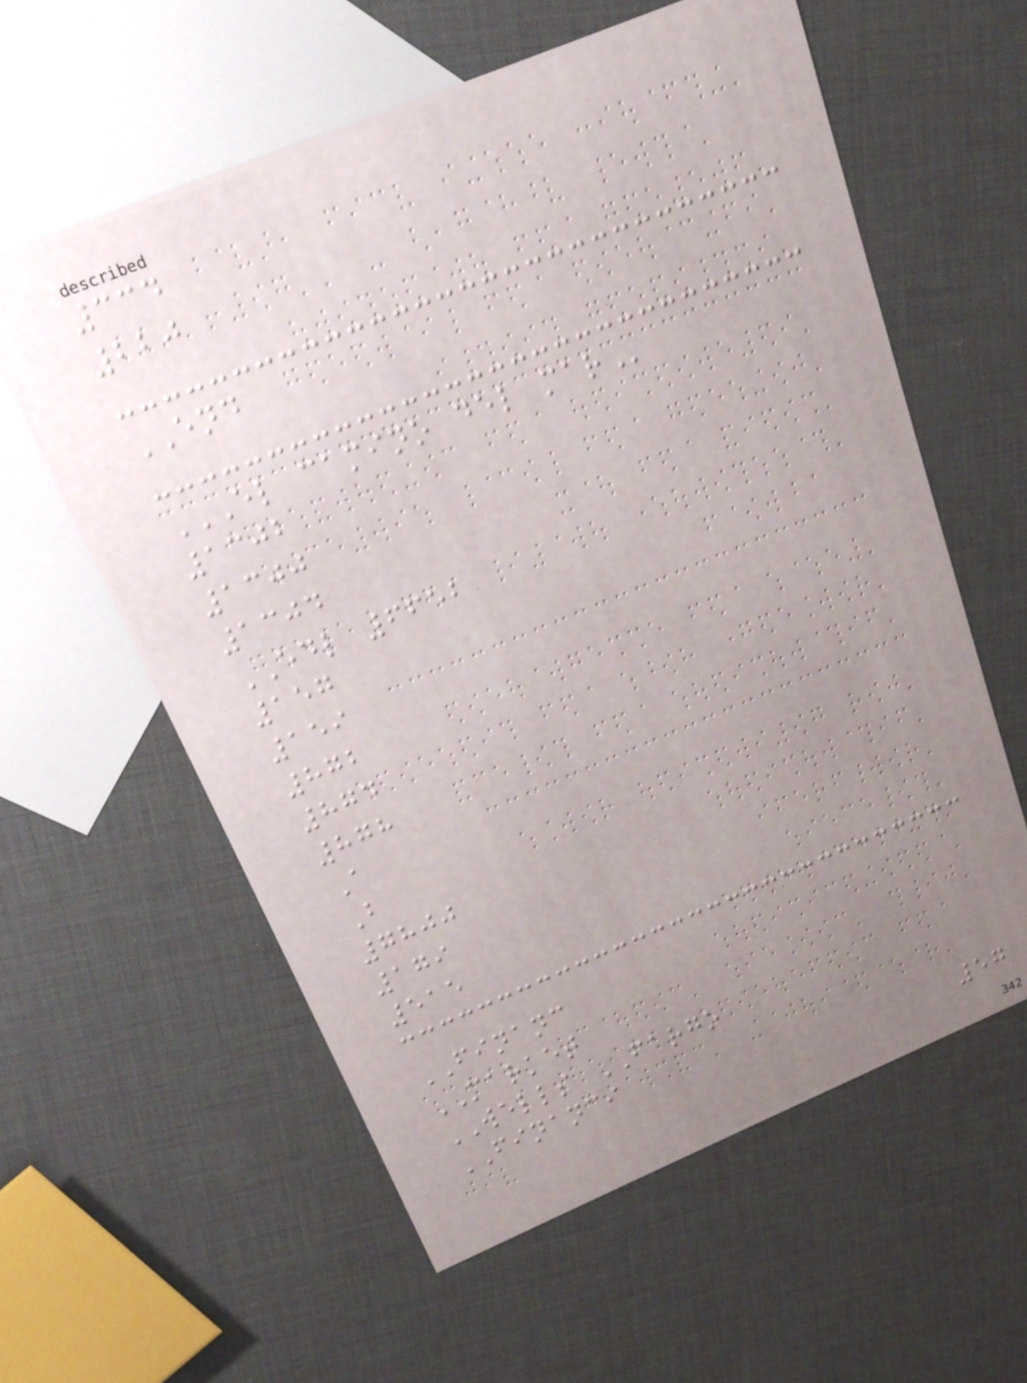334
220
END
EL CAMINO DEL MAR
1302
1300
1304
EDL 6652
157
159
872
874
878
A
B
7800
179
515
FINANC
MARKET
WELLS FARGO
FINANCI
57
